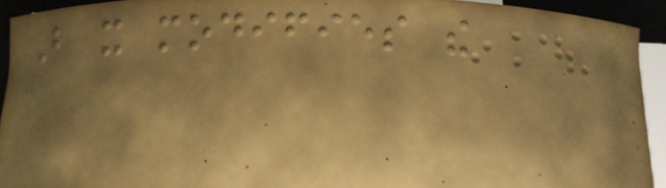But it modifies the
